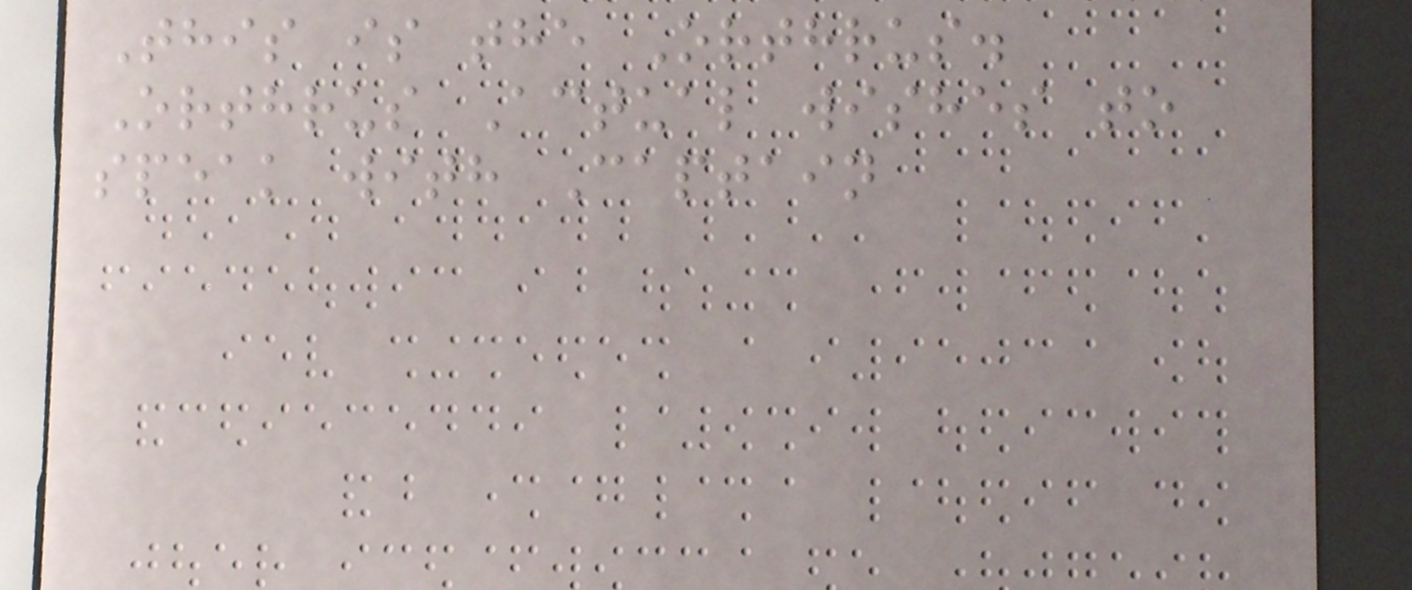This is the Orthrus.
Orthrus Actual wishes to
speak with Captain
